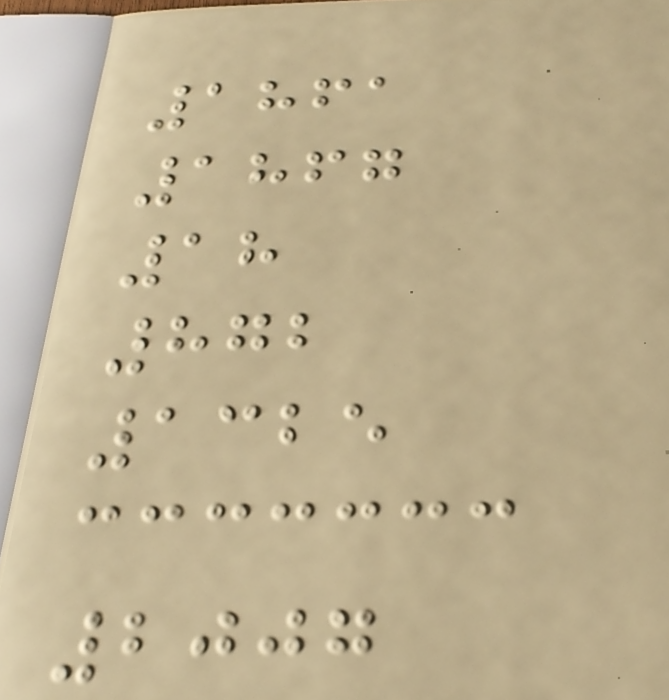1861
1867
18
872
1325
2007
